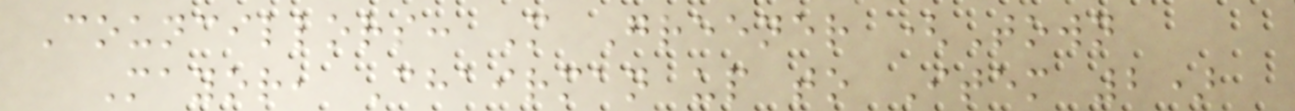Councillors: M Greener (Town
Mayor, Chairman up to Item 2)
